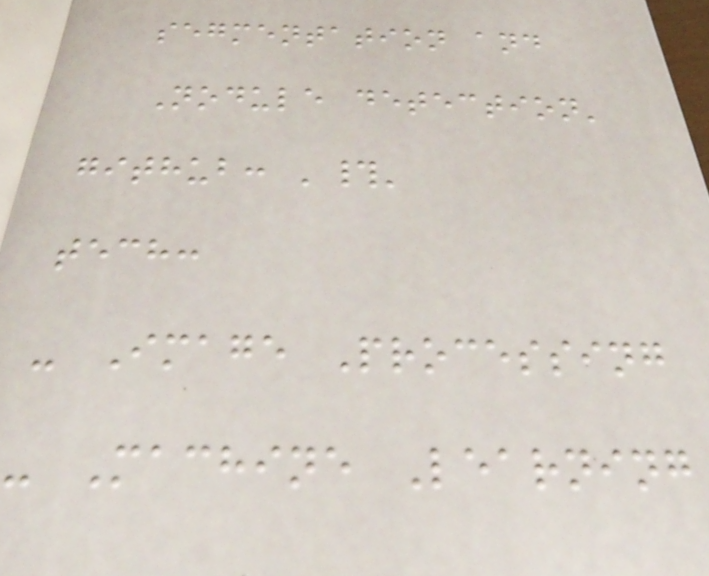segmentation and
Nodule detection'
github: '#'
tech:
- Image Processing
- Machine Learning
